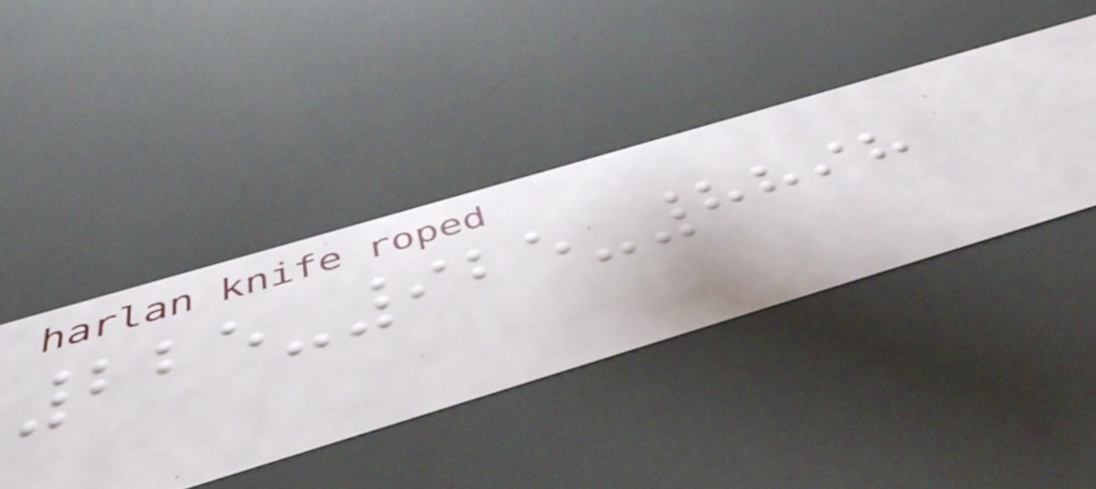225-925-8898
